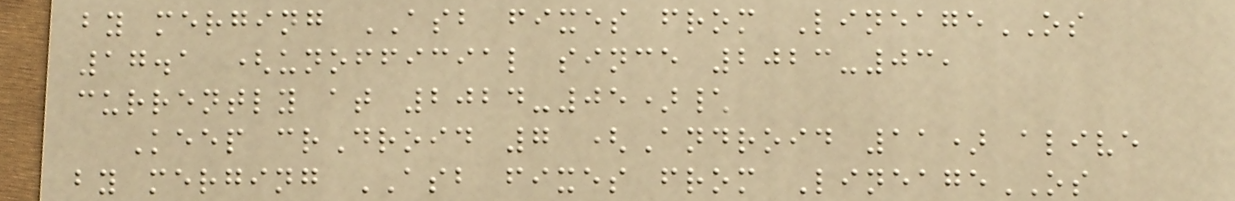by merging ASB fixes from LineageOS
17.1 (unofficial since 2023-03,
currently at 2024-05)\
Keep crDroid 7 (Android 11) alive
by merging ASB fixes from LineageOS
